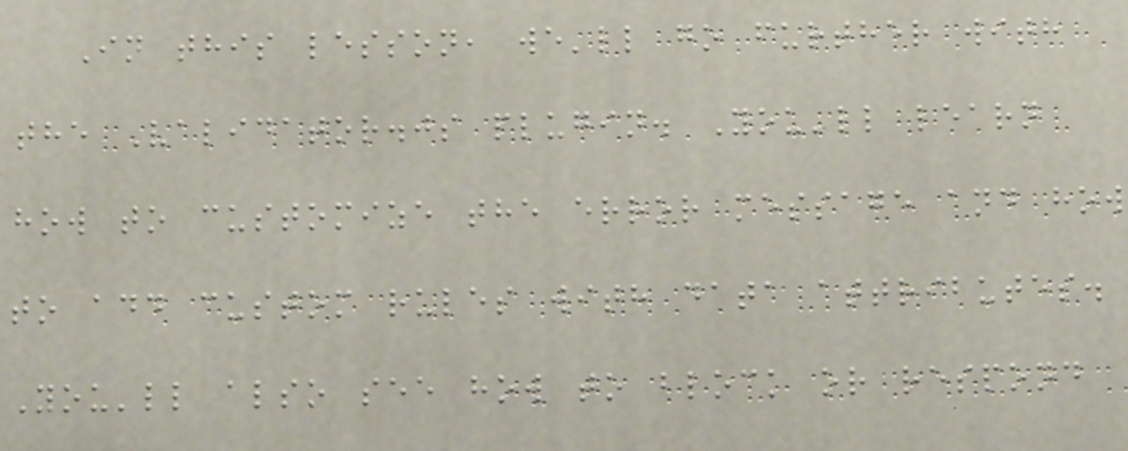In this lesson, we'll go further with
the Validator.js plugin. You'll learn
how to customize the error message and how
to add custom rules with data attributes.
You'll also see how to block or respond
